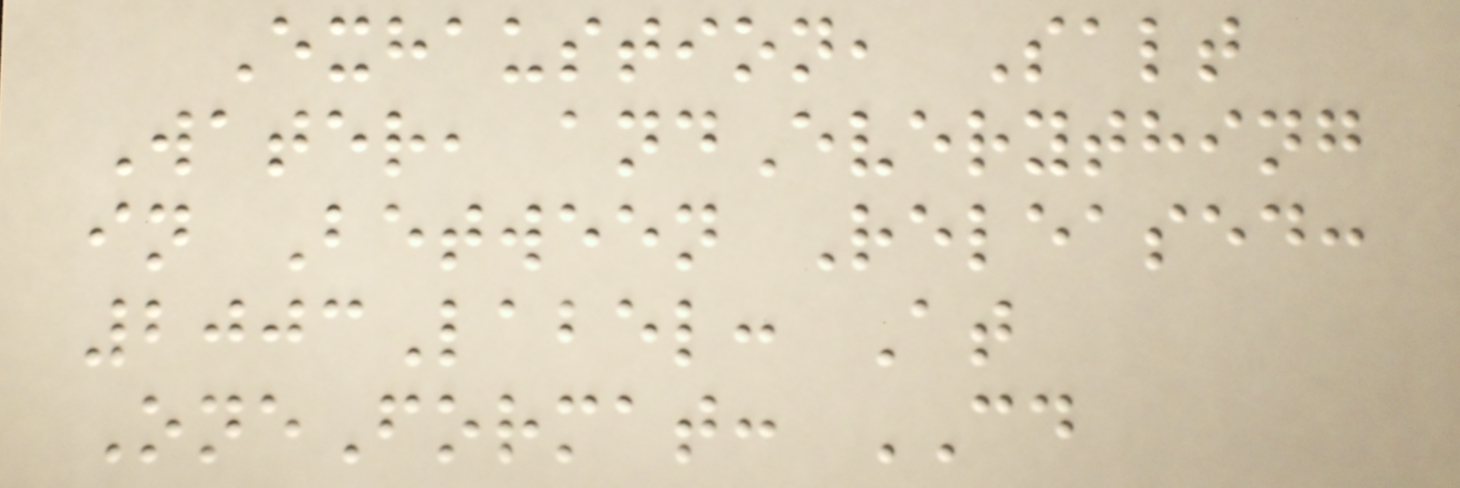Exhaustion, Salt
Water, andEverything
in Between Released:
2003Label: At
OneFormat: CD
